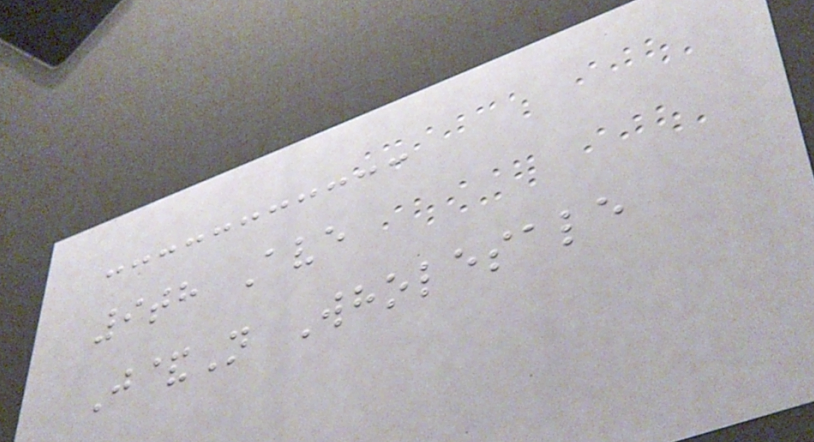9th Ave
J&N Wholesale
